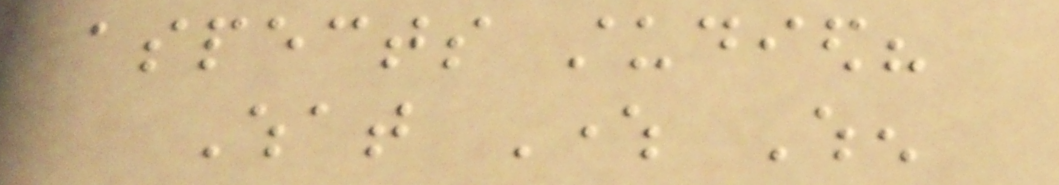aspects studied?
What Where When
